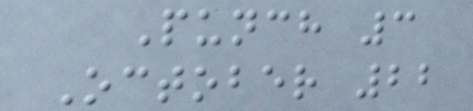Punch 3
October 22
